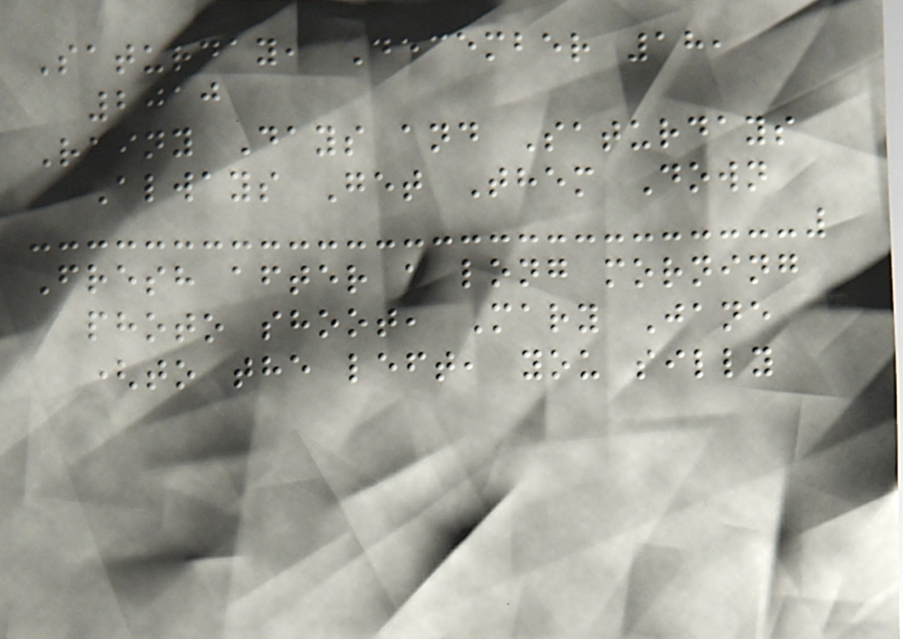Saturday, December 18,
2010
Rainy Days and Saturdays
Always Get Them Down
Fresh after a long morning
photo shoot, Mary Jane
(to the left, you silly
